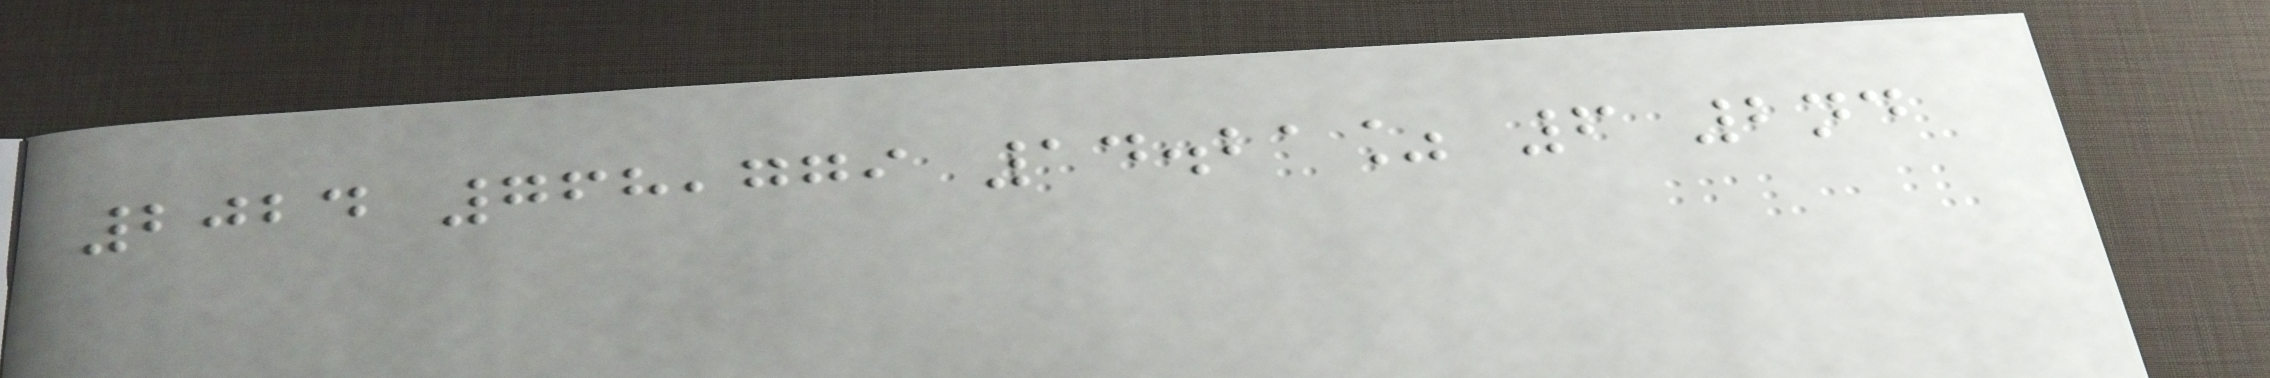2024 768,779 14.21% 6 2nd
